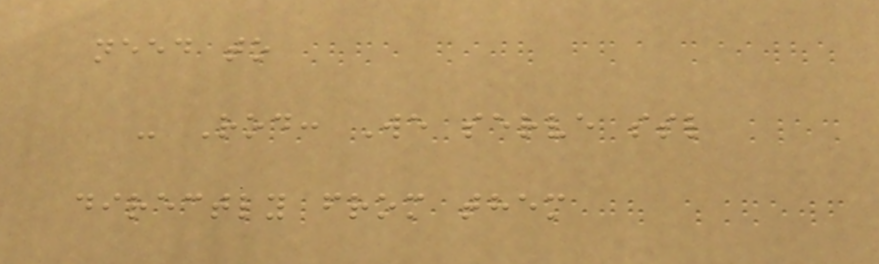need to
- Rod: We serve ssl
directly from them
